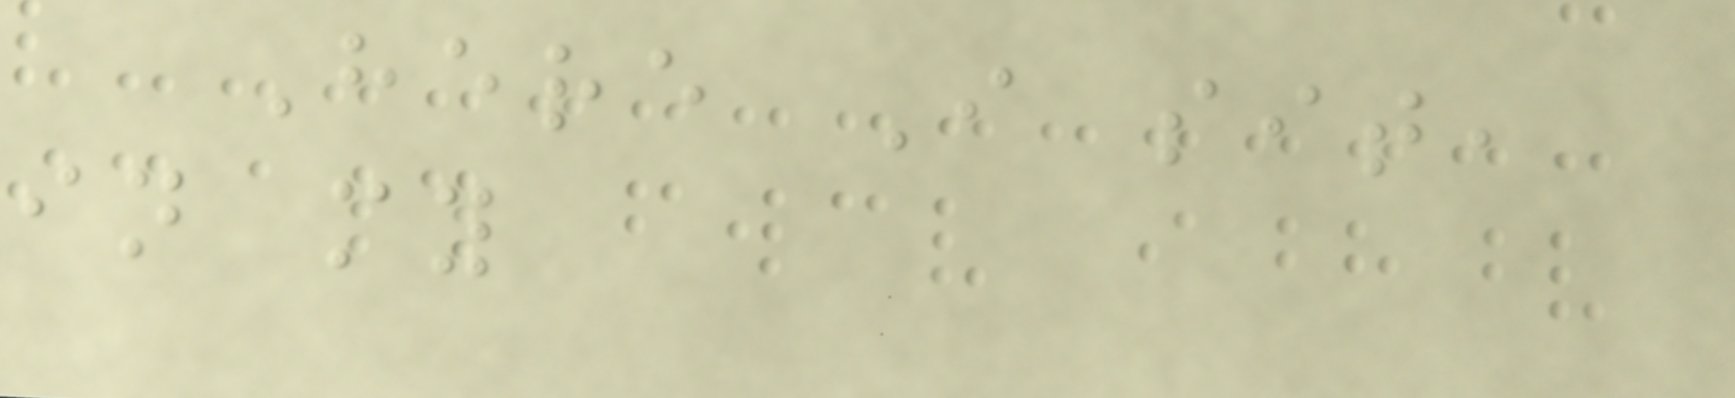Here I sit,
in my
